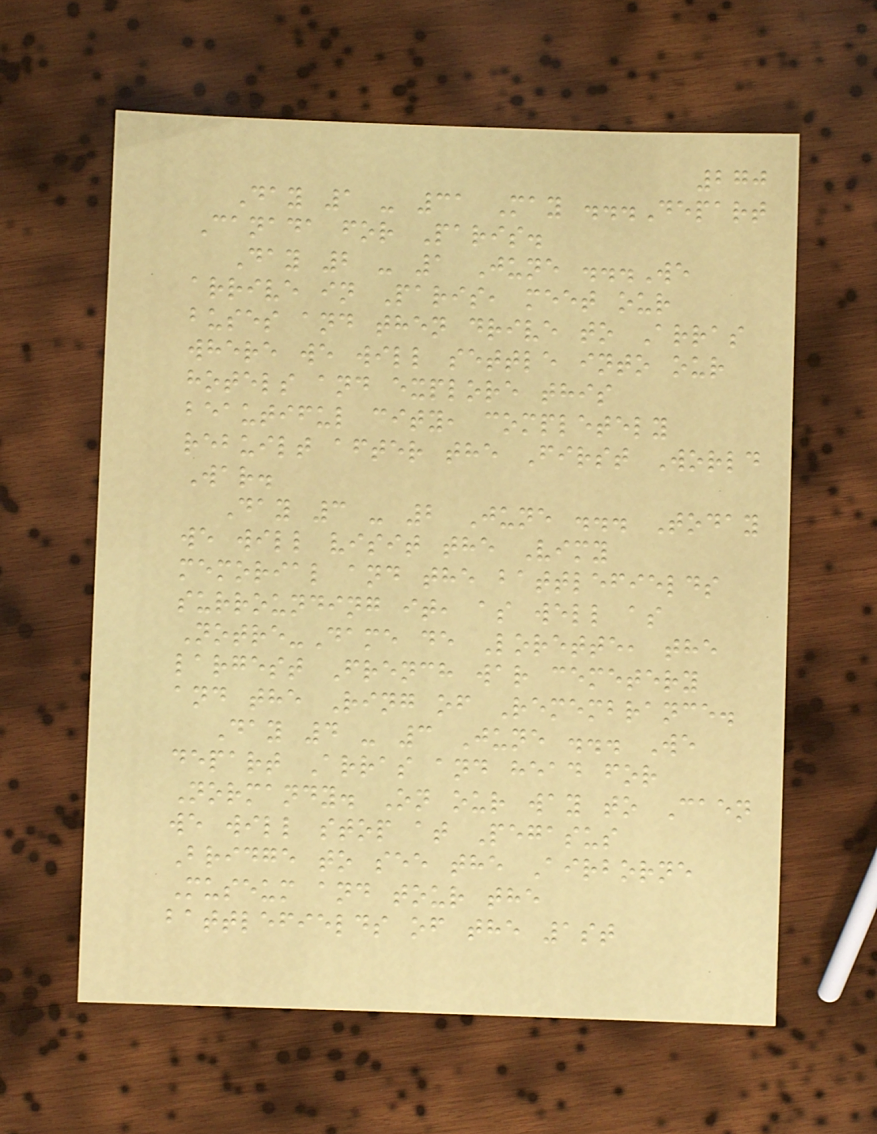270
Day 1 - 31 May ...Depart
Canada for Paris.
Day 2 - 1 June ...We
arrive in Paris, meet our
buses and then drive to Arras
where we will settle into our
hotels and explore this
beautiful city, completely
rebuilt after the First World
War.
Day 3 - 2 June ... Today
we will visit the Vimy
memorial and the battlefields
surrounding it, as well as
Notre-Dame de Lorette, the
largest French war cemetery
and the Ring of Remembrance.
Day 4 - 3 June ... We
depart Arras and head for
Normandy. On our way to Caen
we will stop at Pegasus
Bridge to see the Airborne
Museum and tour the
battlefields of the 1st
